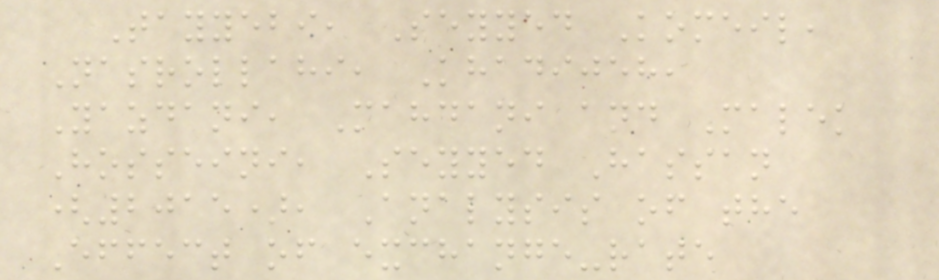Tayyebi, Seyyed Komeil,
Nasrollahi, Khadijeh,
Yazdani, Mahdani and Malek
Hosseini, Seyyed Hassan
(2015), Analysis of the
Effect of exchange-rate
